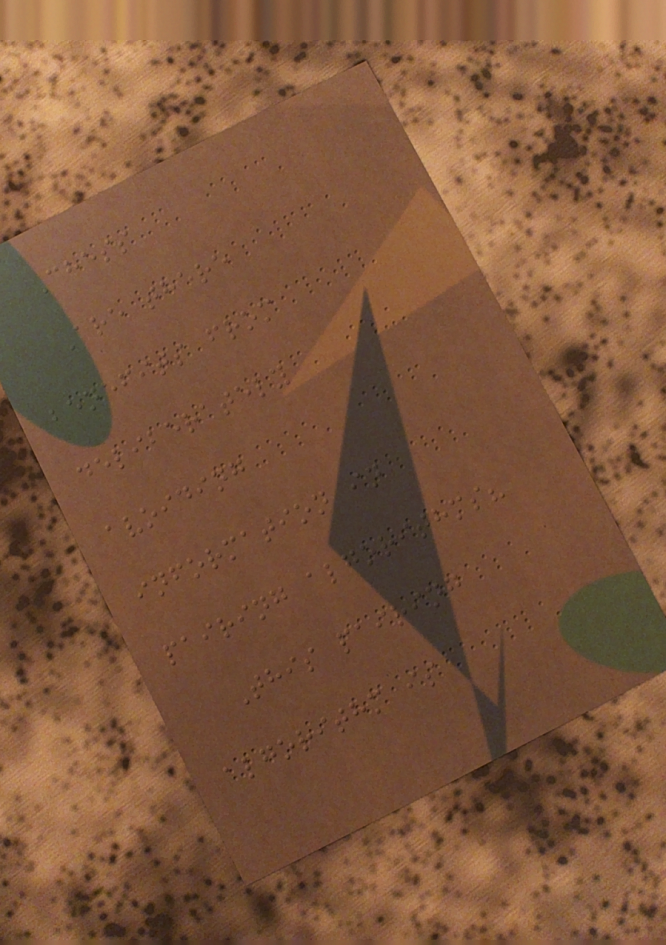Chess
Are there
benefits from
deliberately
avoiding
information in
pairing algorithms?
This pairing
algorithm is
